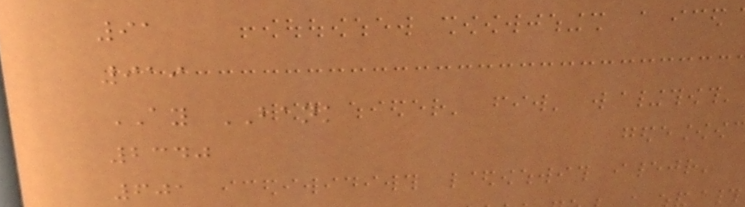91
919
AY BANK
2340
601
